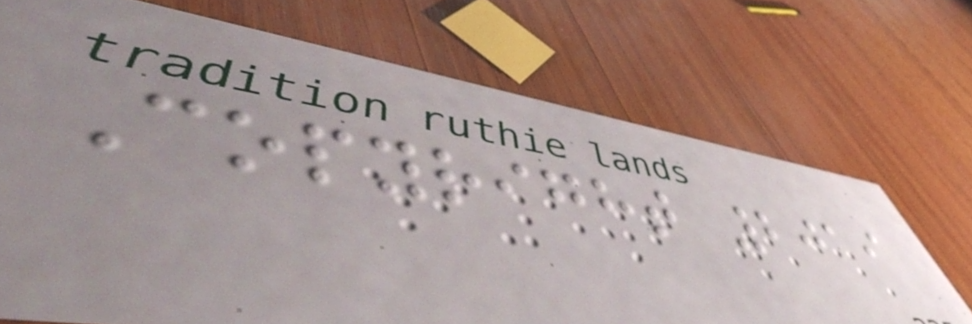Copyright 2019
